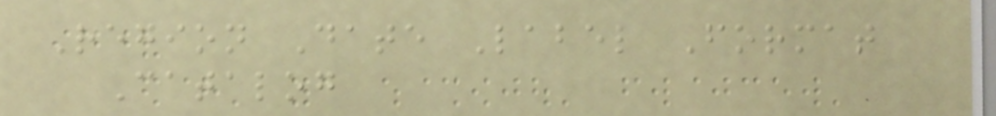Region Date Label Format
Catalog
